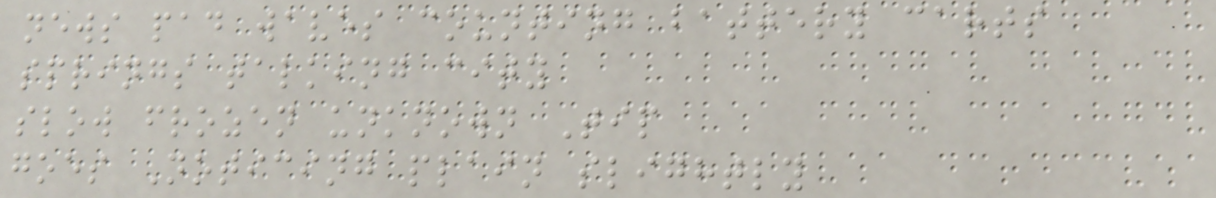news pad waves counting battery carts
springs talking city
slow frozen unknown Tip
goes Noticing plain slightly
